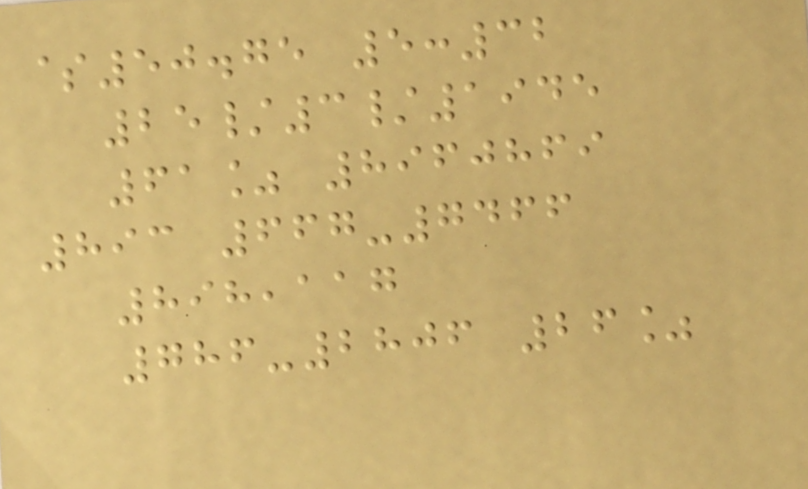$50.75 5:32
25/3/1945
61% 8960869
893 667-7466
898,117
786-2806 26%
